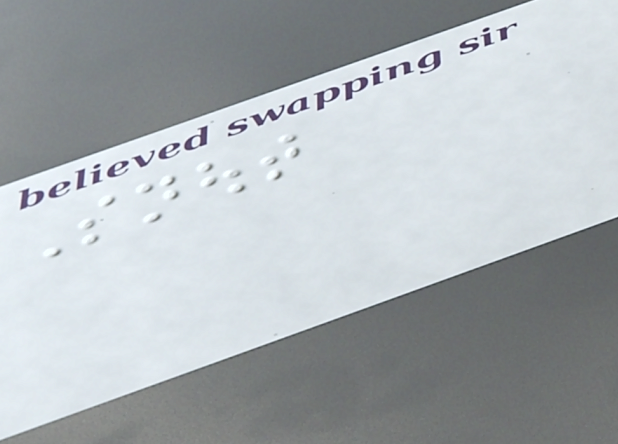Snout
